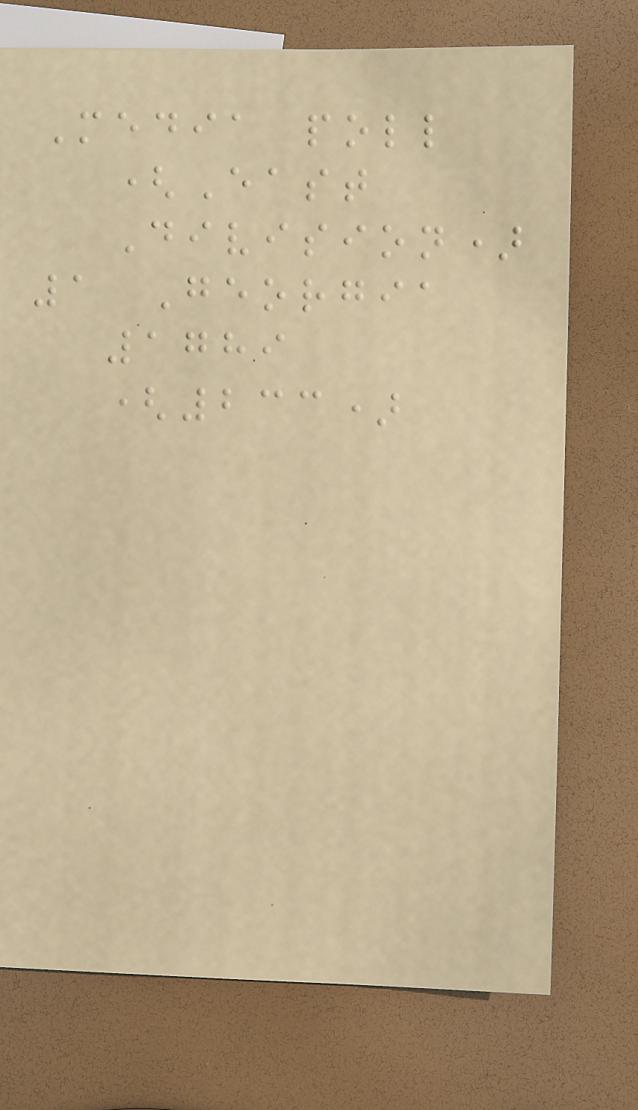Media poll
(East
Division)
1 Georgia
1789
(233)
